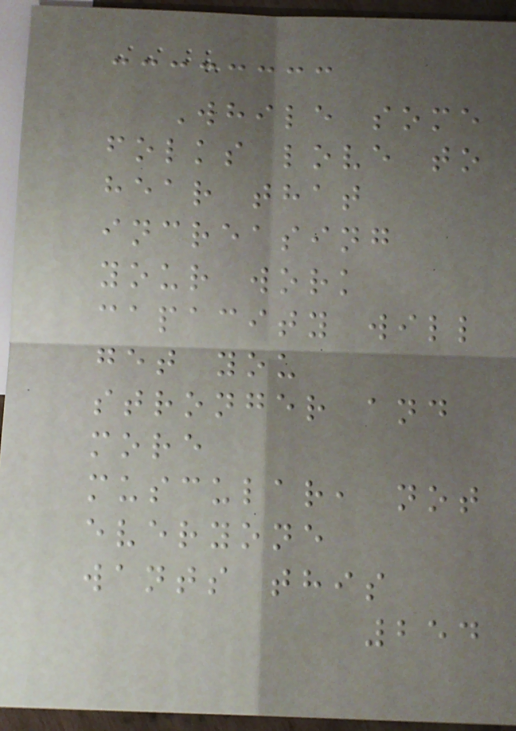While some
folks love to
hear that
increasing
your work
capacity will
get you
stronger and
more
muscular, not
everyone
wants this
254
